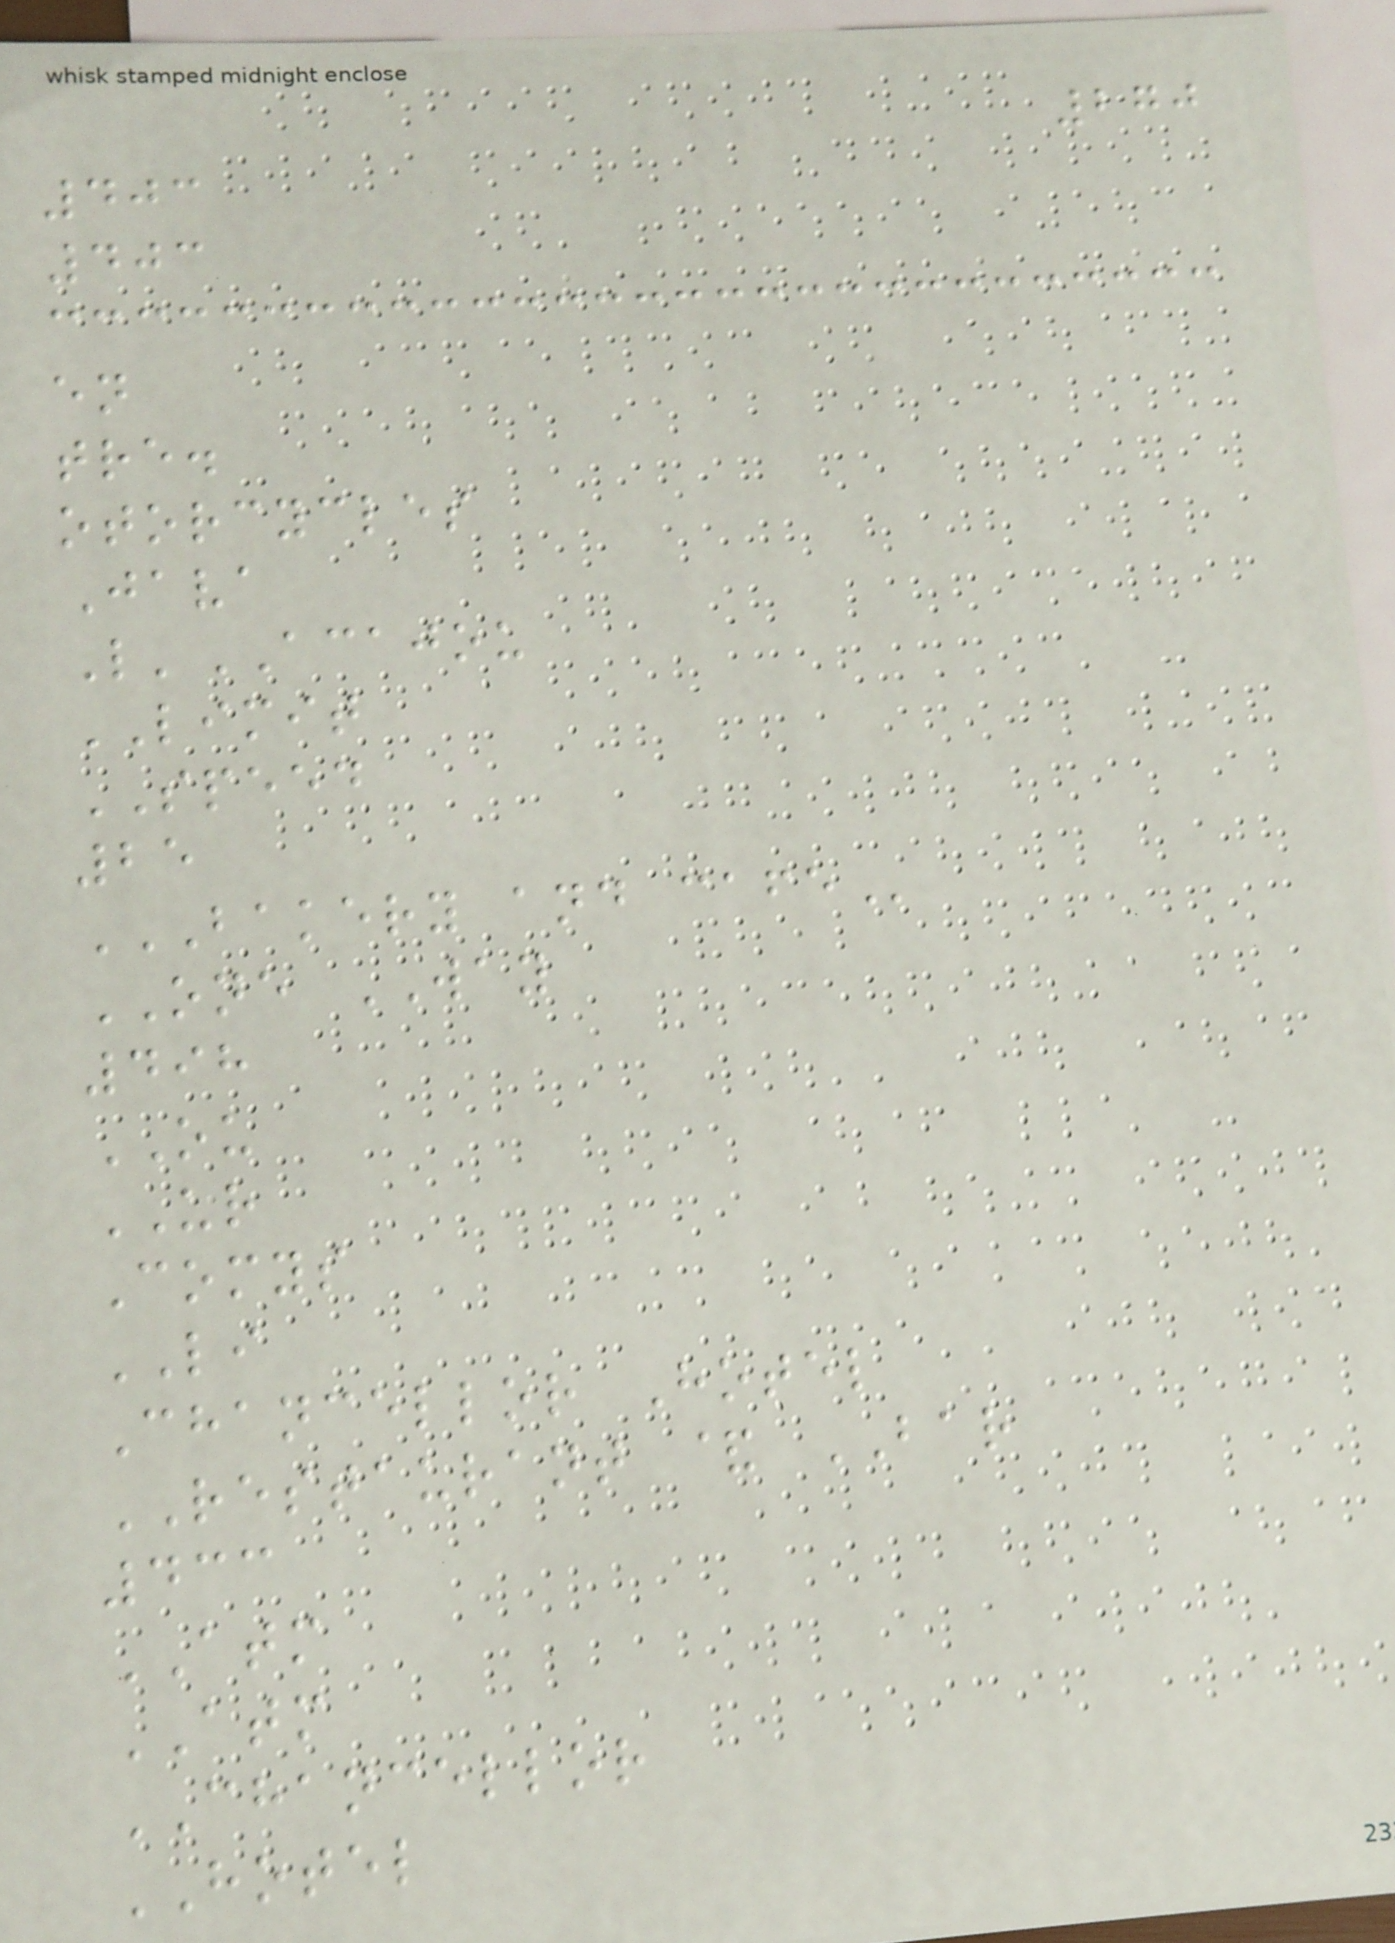270
403
403
en
tre.
otorcycles
Java
L'ACAJOU
LIMIT
SPEED
25
BAKERY AND CAFE
ONE WAY
498
OU
UR
Comys
LI
Chancellor Hotel
RESTAURANT & BAR
433
ATM
ATM
CHANCELLOR
HOTEL
